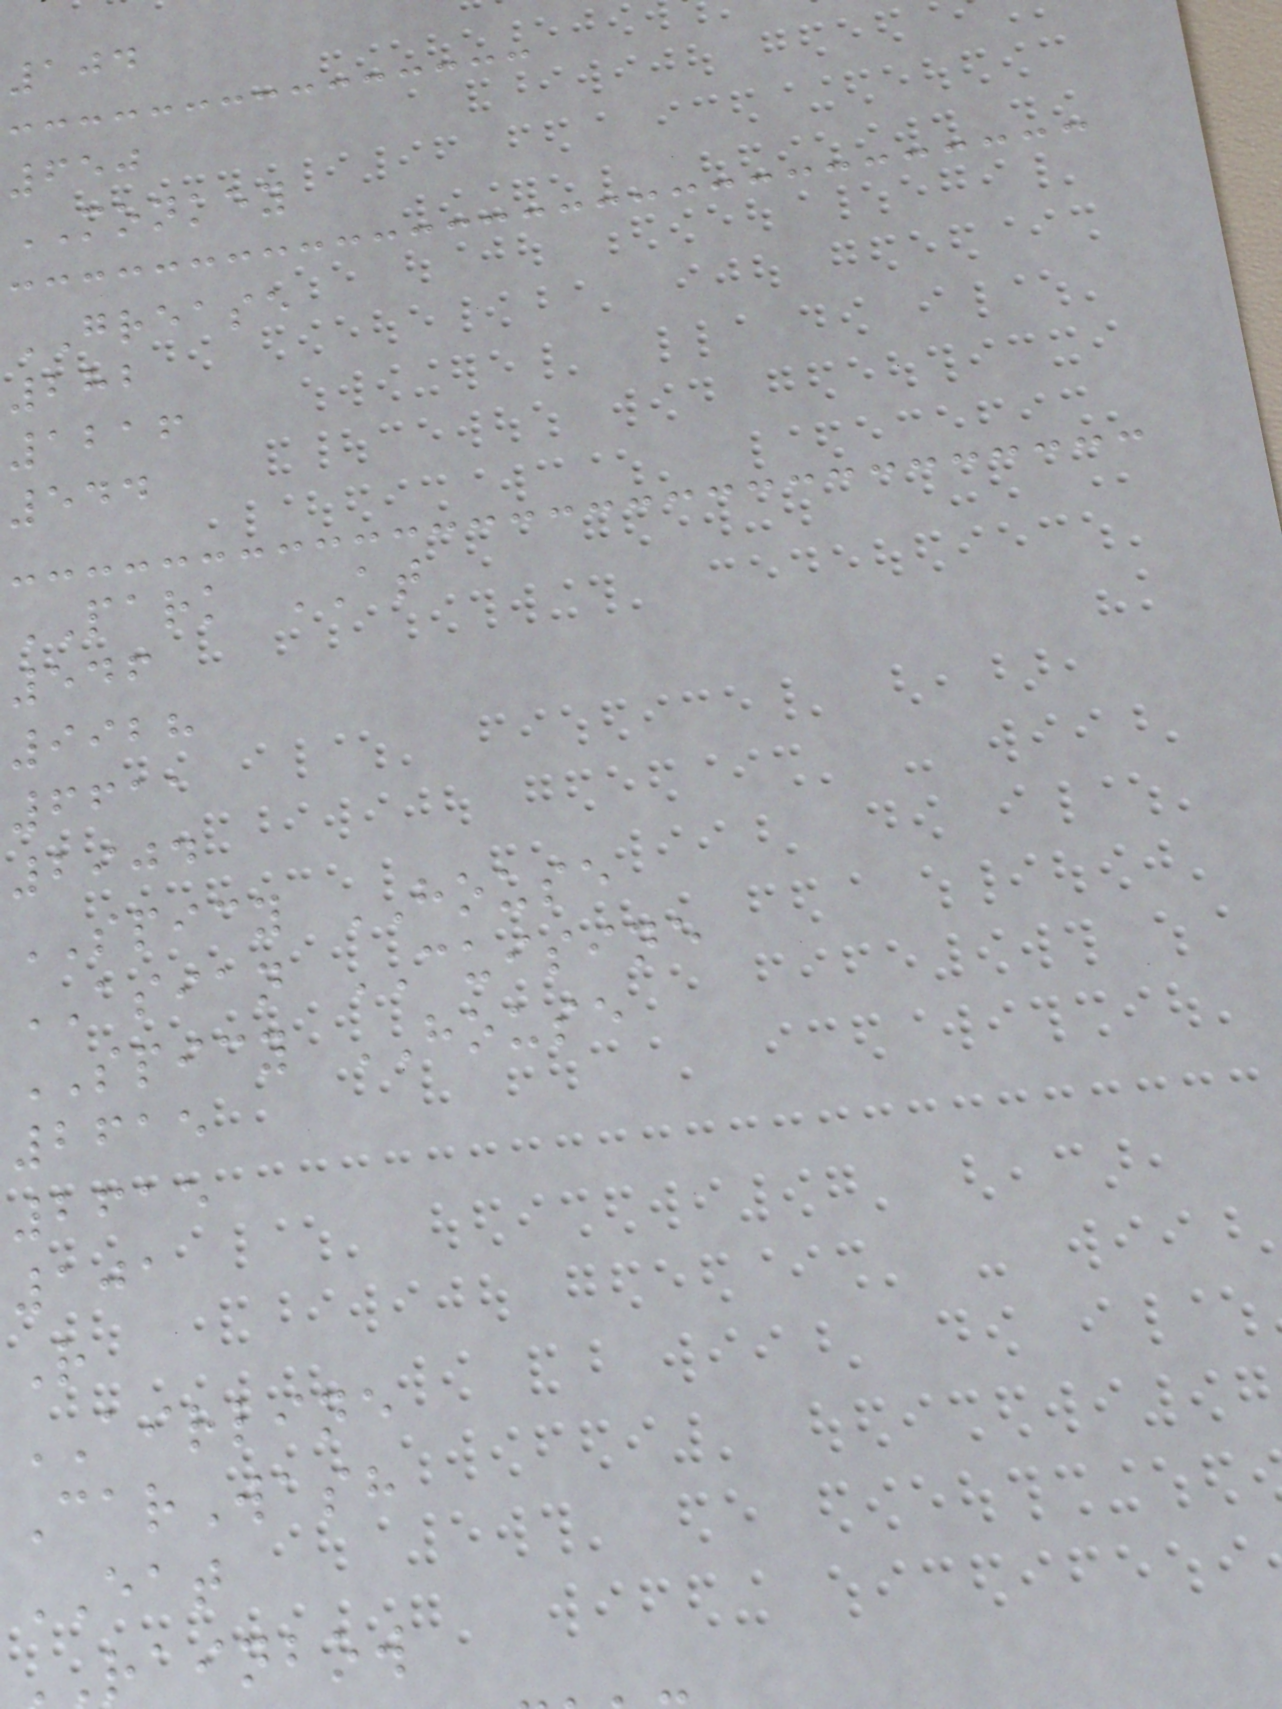104
650
MONKEY
GREASE
282
1216
544
PARK AT
546
9928
6611
2904
SPICY HOUSE
ASIAN CUISINE
SPICY HOUSE
2615
2615
101
R
AIRLINE
CarWash
EAT
RAINBOW
